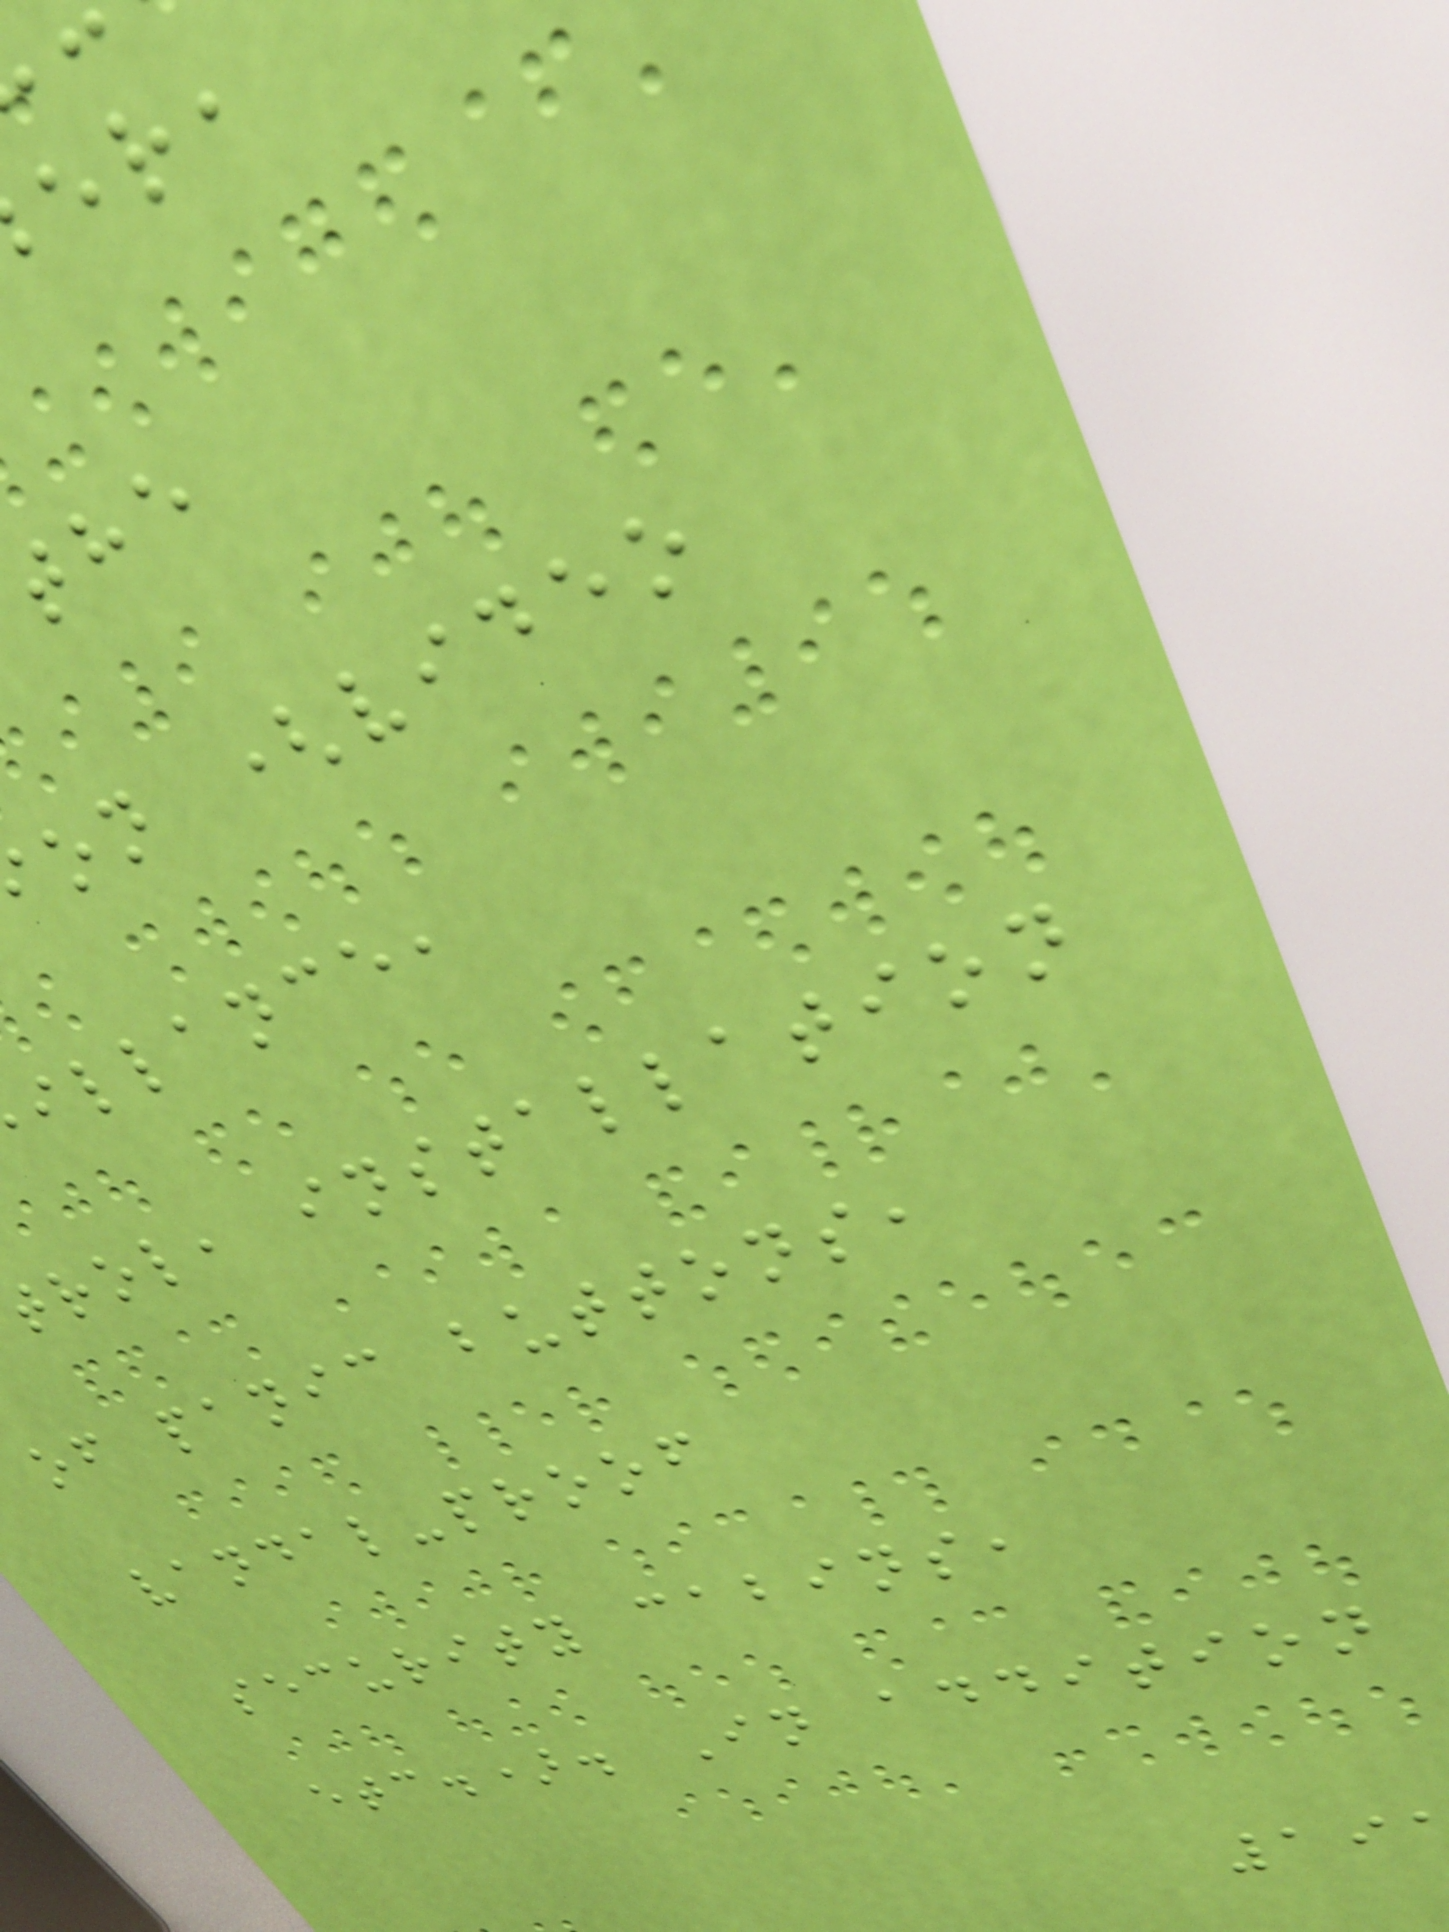on (video
illance,
trol, installation
of panic buttons,
vandal-proof
security cabins,
etc.). In addition
